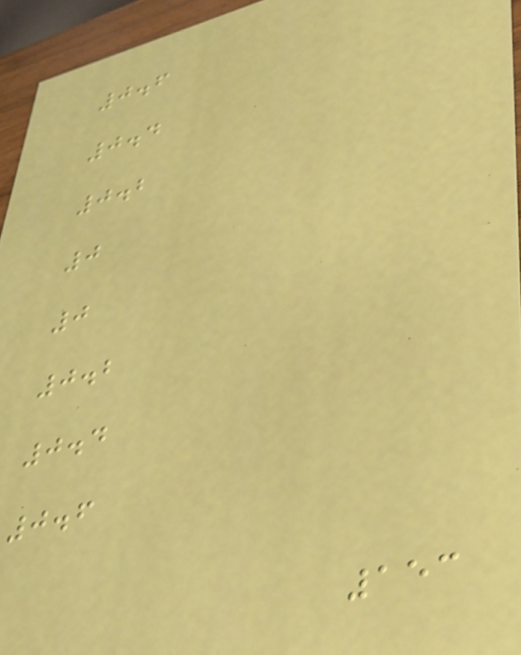0.6
0.4
0.2
0
0
0.2
0.4
0.6
153
